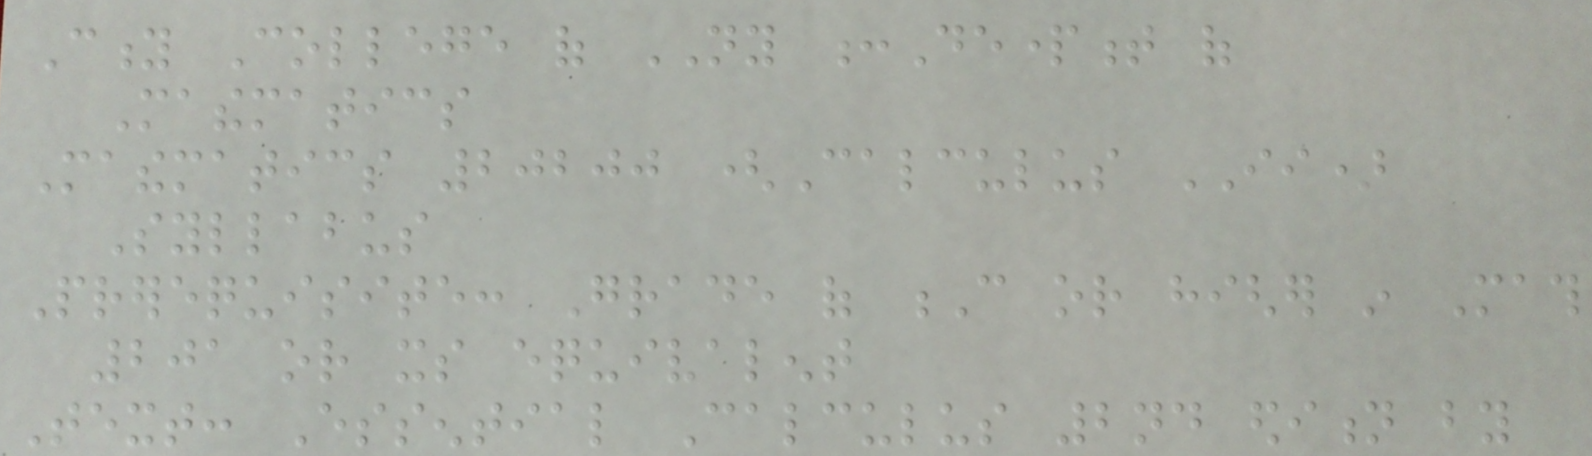City College of NY :Department of
Mathematics
Mathematics 20200 (Calculus II)
Syllabus
Prerequisite: Grade of C or higher in Math
201 or its equivalent
Text: Essential Calculus 2nd edition by
